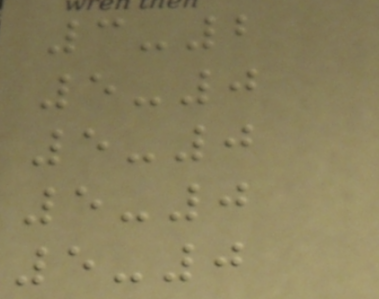3-2
5-0
5-0
5-0
5-0
